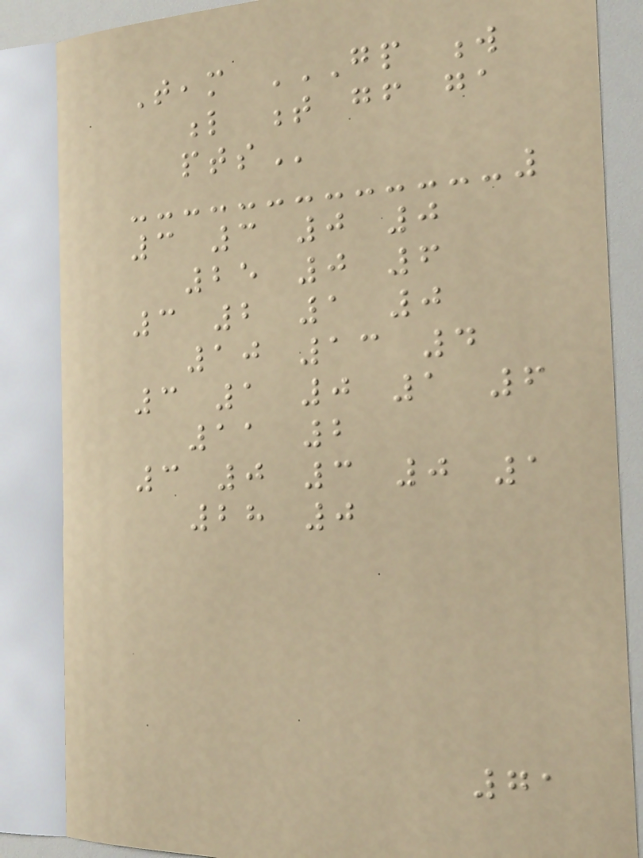Team GP W
L T GF GA
PTS
3 3 0 0
25 0 6
3 2 1 0
10 13 4
3 1 0 1 6
11 2
3 0 3 0 1
28 0
71
